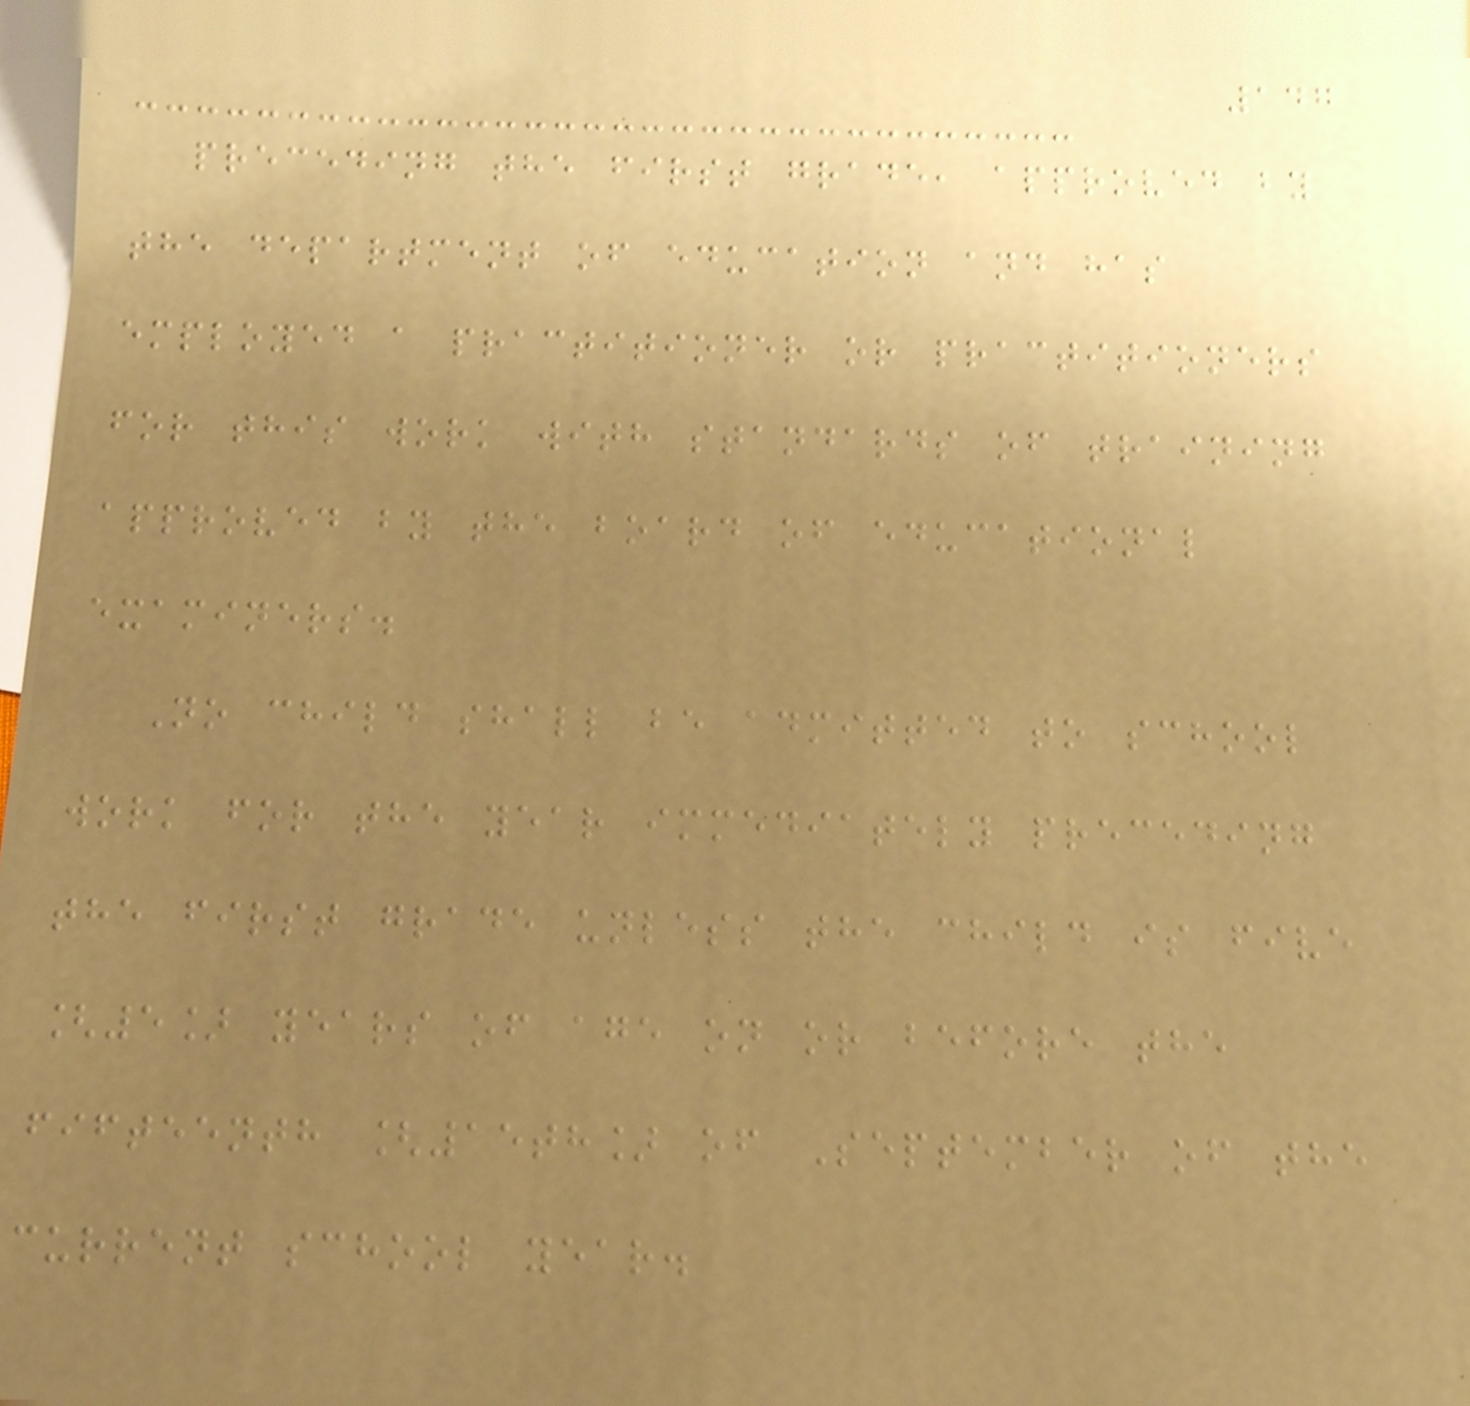147
preceding the first grade, approved by
the department of education and has
employed a practitioner or practitioners
for this work with standards of training
approved by the board of educational
examiners.
No child shall be admitted to school
work for the year immediately preceding
the first grade unless the child is five
[5] years of age on or before the
fifteenth [15th] of September of the
current school year.
